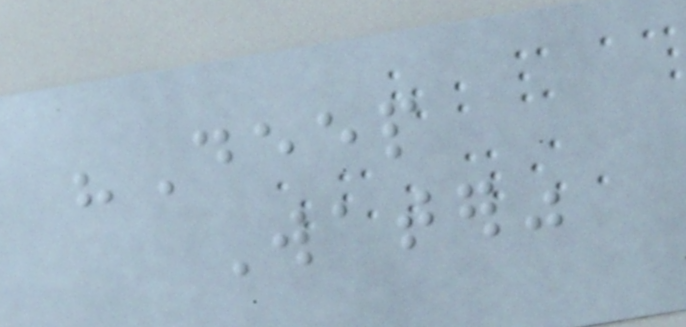"Deep
Water"
